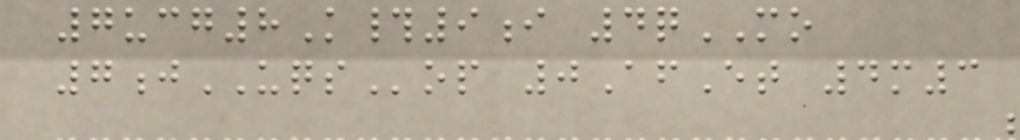7ucg8K#9i 4qMO
7jUQSop 0AfEt 4m3
